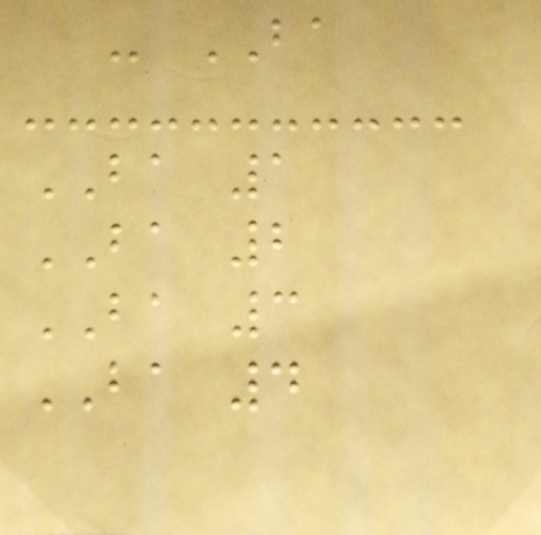- BA
BA 1
BA 2
BA 3
BA 4
